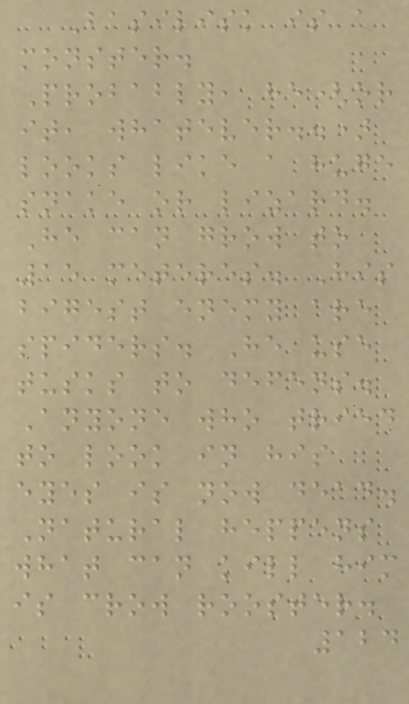Basilisk is a
monster.
Probably, he(or
it, whatever..)
looks like a huge
snake or lizard.
He can grow to
15 meteres. His
bigest enemy are
spiders. He use
tusks to defens.
Anyone who tried
to look in his
eyes is now dead.
Natural heppens
what can kill him
is crow rooster.
124
